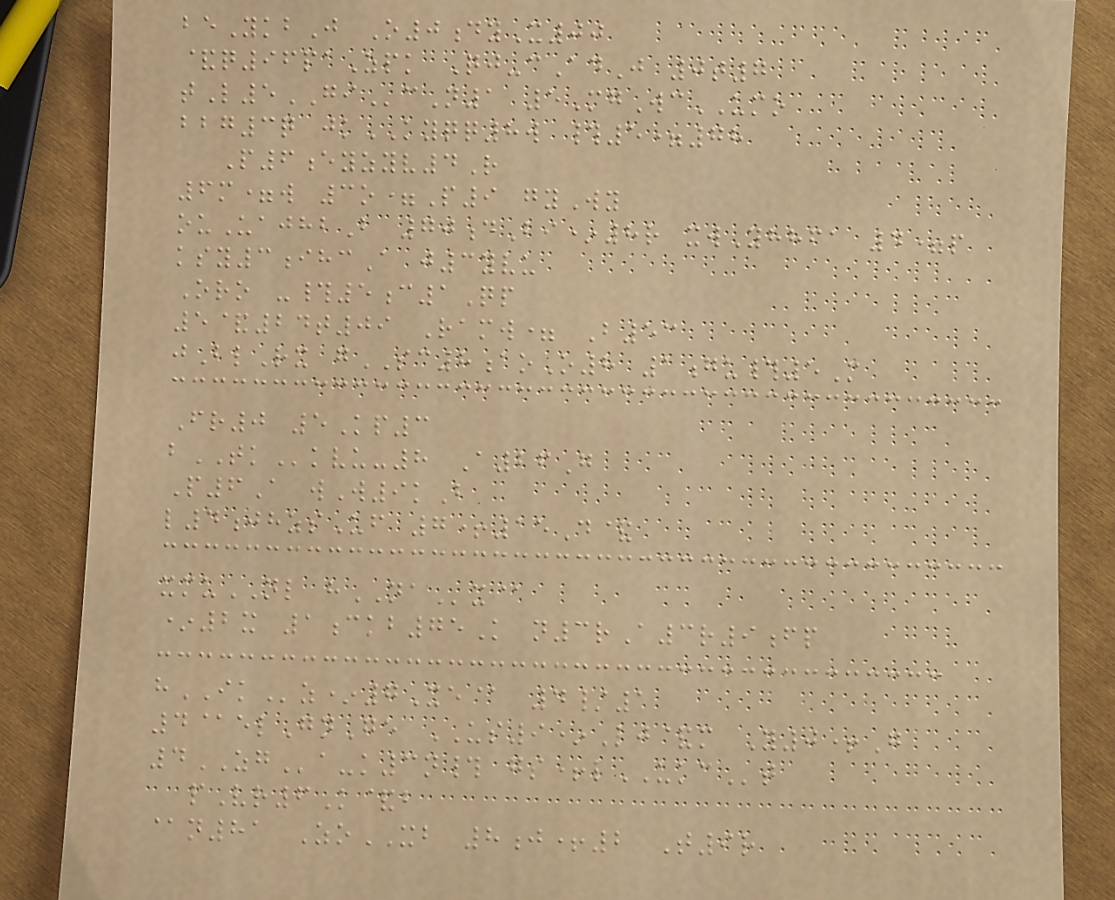beYkbJ O0dyX00
&q96paZpk Qj-cAdJ 0t7
tL5GIcN1 5MgWcUMO
bbg3q jkKYQQ8w #5=78
P6eyzyv4R
6m=w 3o=P9 gyWy
ouUajhbB 70dBi*8r xwYhhfa 4=p
ksy3ihcA j3yvu
Oro -#5c1Qp
5&24t09 Ramw= B53
jBlRx gSC8aoO8 1gu#5M
Fr0 5Kp3
bTKkvu-8 A26G
P6A wW9kB
l4jhzsUf 7+15D&
xmuNL hNAx@
*2x 1ckb75K n3rA3r9fp
hIKz*7Xe@ 4/1
4@elGnGe US9*Lj&m Y0+G
4ZGa-k3n# gs+lUKCt
pVr6K&b
@n81 ZoXB 8j+2 T9r
